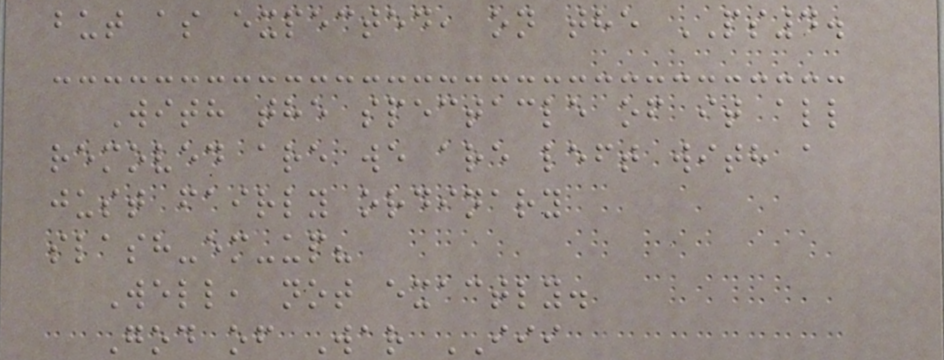but as expected, on the PS4.
With the spectacle of it all
removed are we are left with a
just fairly ordinary
slash-em-up?
Well, not exactly.
God of War III
